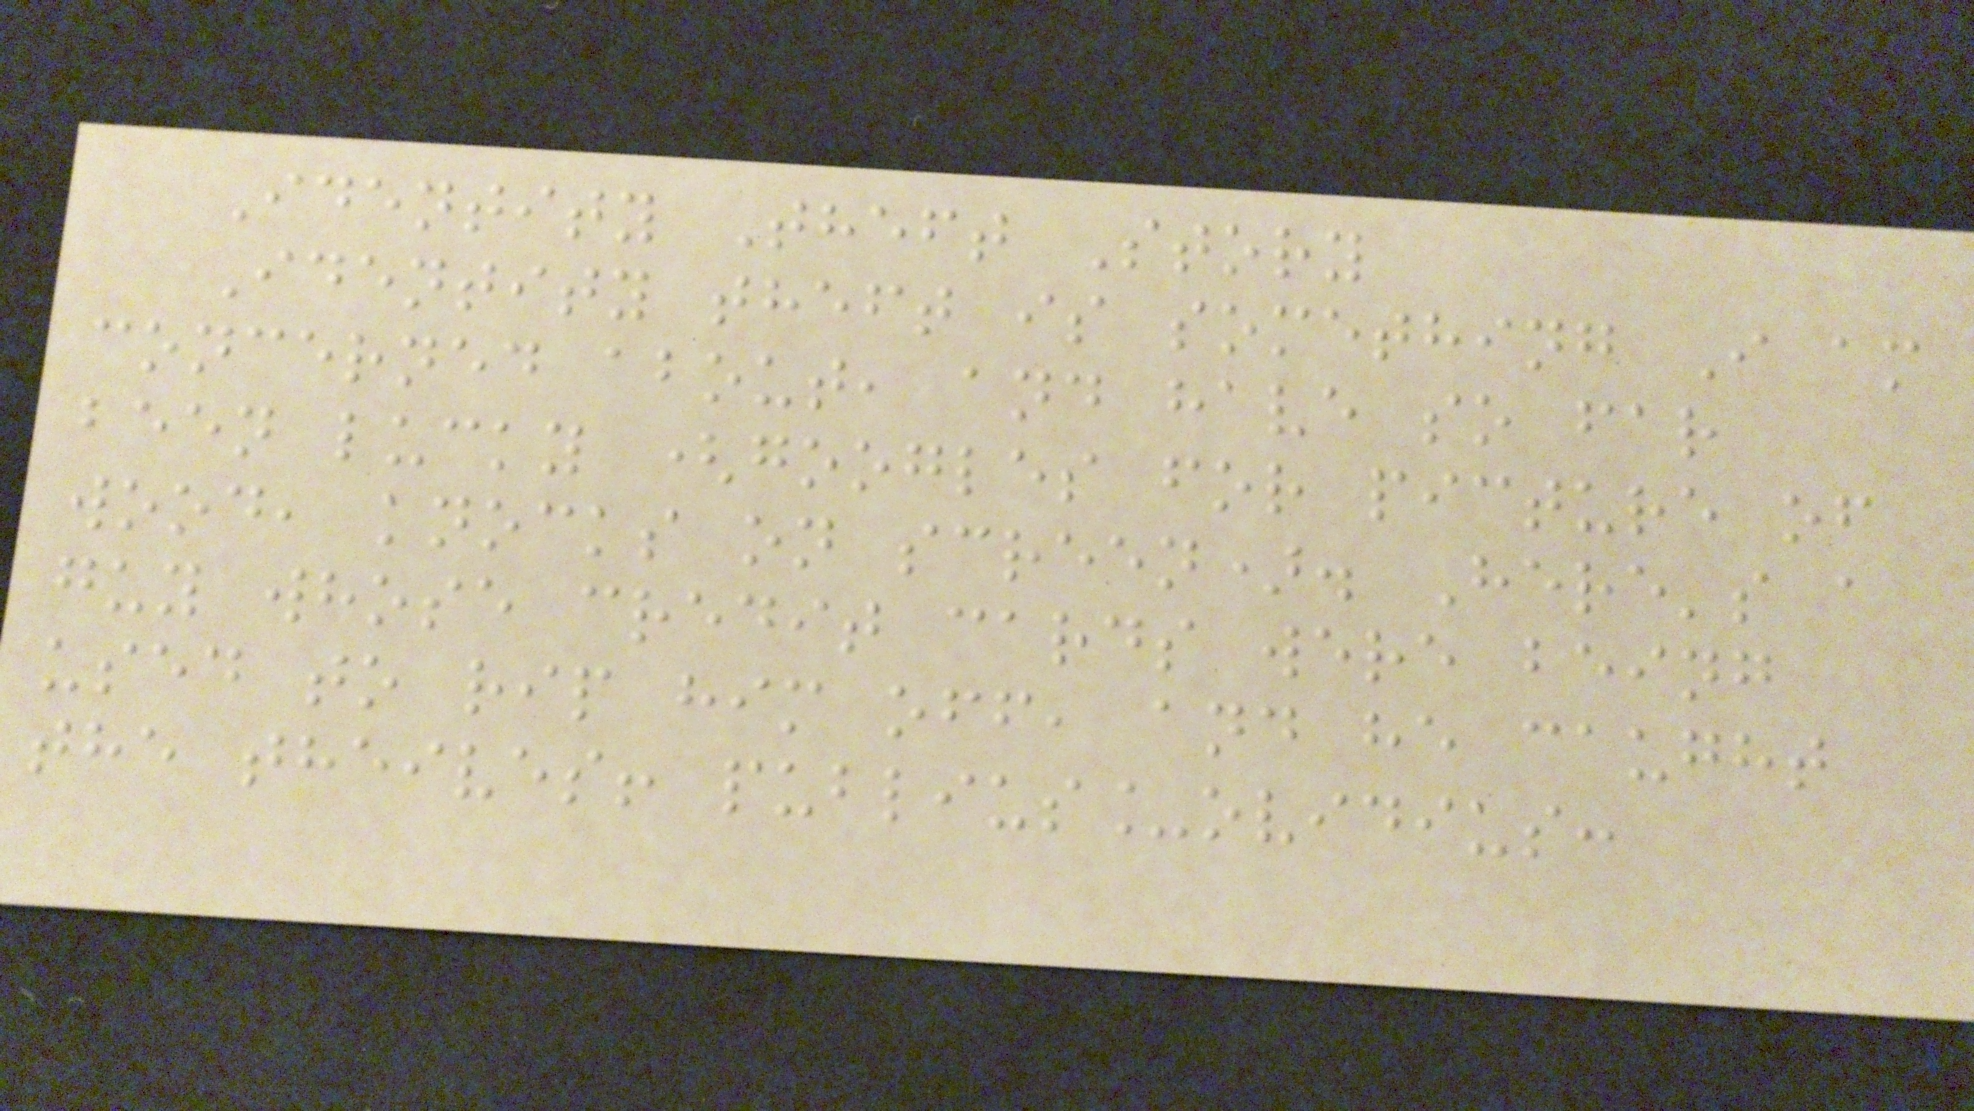Identity Theft Story
Identity theft is something I am
concerned about, and have so far
been lucky (googles for picture of
wood, knocks on screen). Here's a
guy whose credit cards were being
used to rip him off, and he caught
the theives! publius_ovidius:
